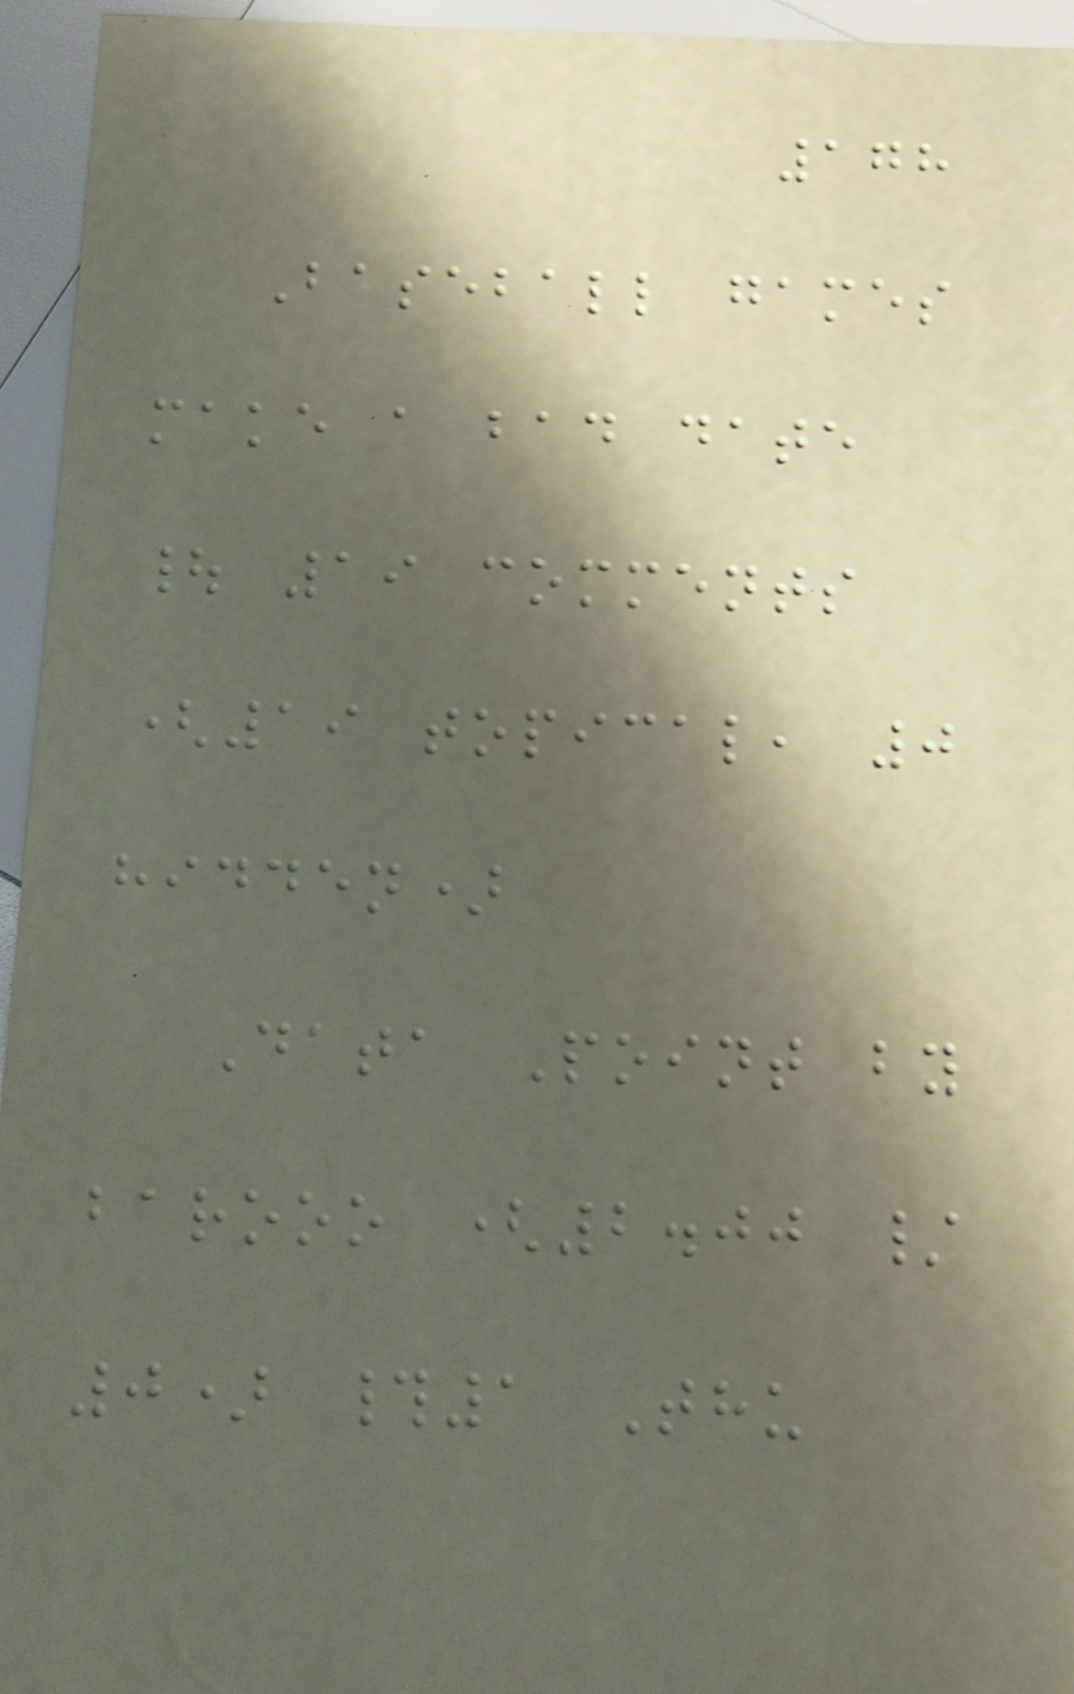178
Baseball games
make a bad date
| 19 comments
(19 topical, 0
hidden)
Data Point by
barooo (2.00 /
0) #1 Thu
